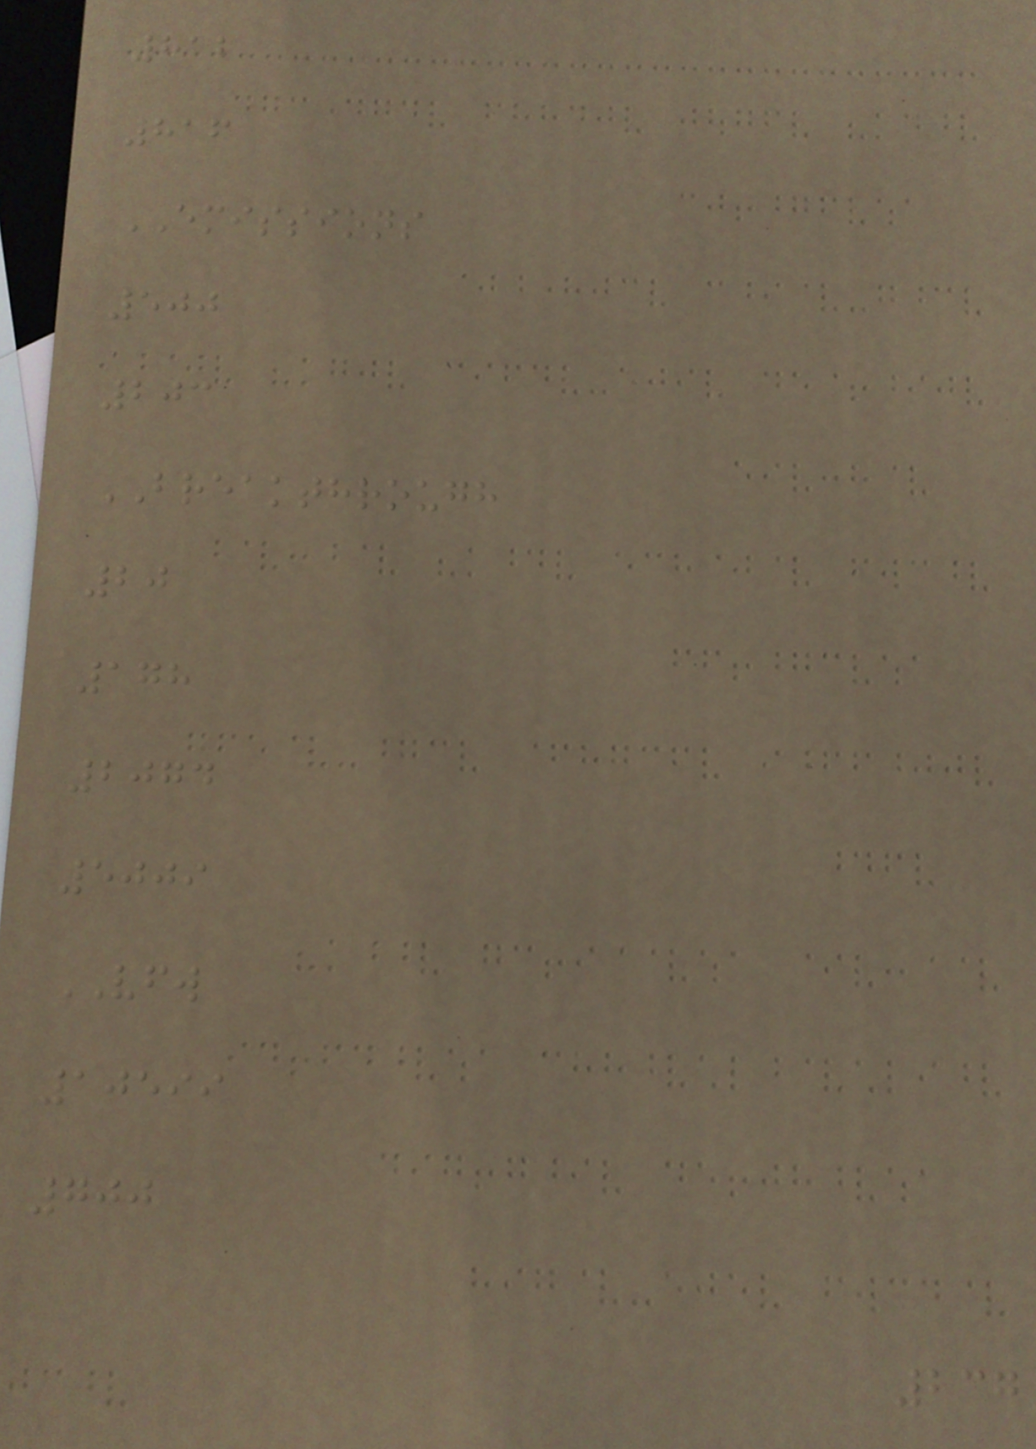812
816
EMISSIONS
500
203
BREAKTHROUGH
20
178
2074
5009
VFW
10599
700
237
